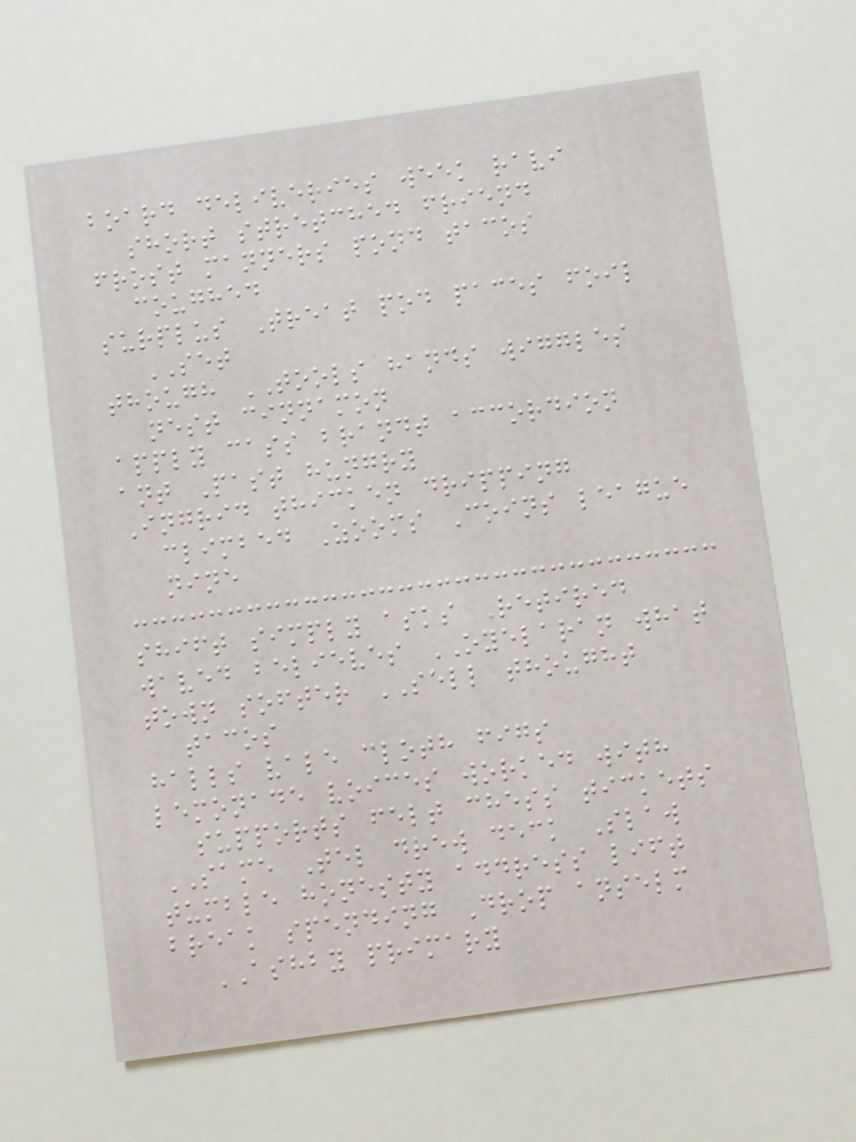board deliveries week ravi
short stretched friend
frost manners pond tacos
coughed
surplus Treat pod paces foil
SET
though TOOLS hands wiggles
nest cinnamon
apply cass brandt accordion
ant Past hungry
Ingrid thicken dripping
climbed Zooms Coins league
nine
shift simply asks Retired
waved believes OYELARAN what
town softer SELL thought
tacos
halls vale cloth figs
lemonade voices worked with
supports felt chess tickets
SAME Tel drew deck Slaw
tumble honesty address lift
break spending Drop anselm
ASHBY primary
